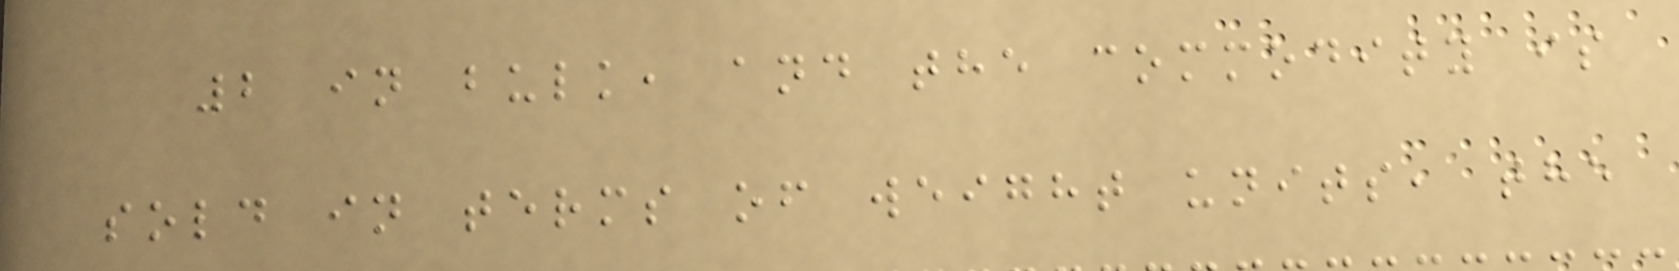2 in bulk, and the commodity is
sold in terms of weight units, the
